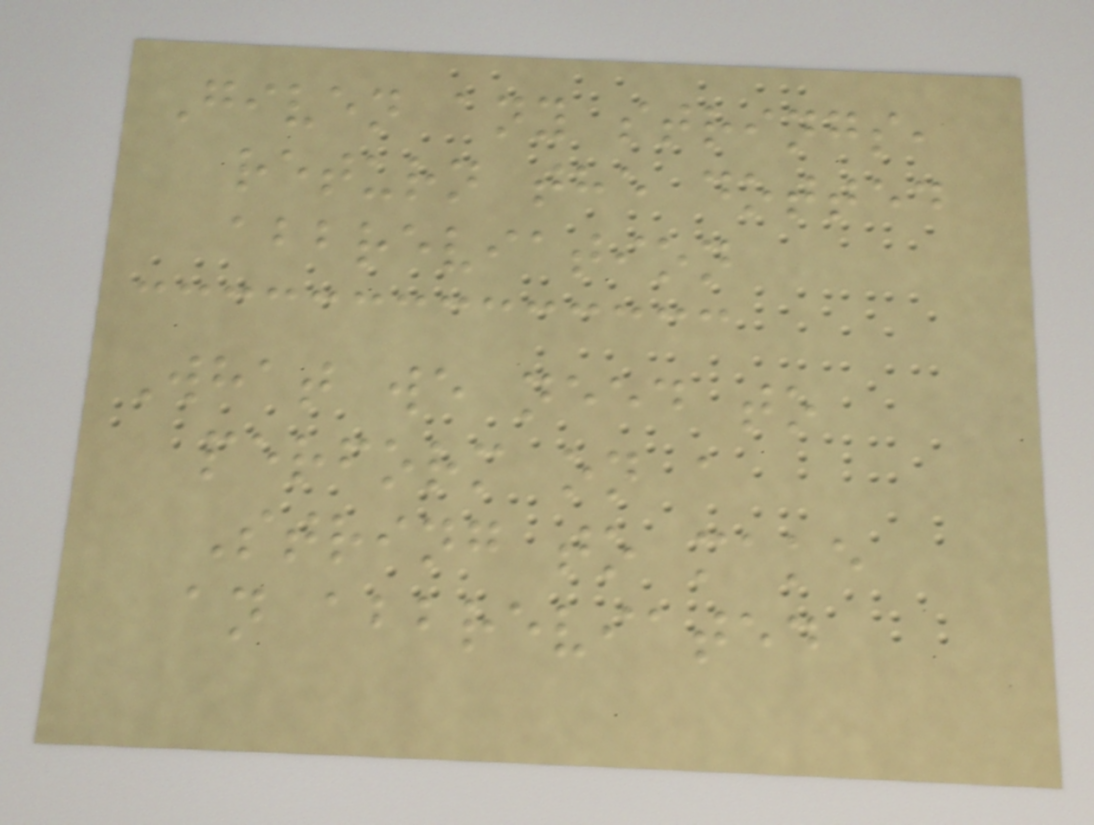Given any strings,
return the dotted
abbreviation
What we need to
perform on a
String to make
an abbreviated
